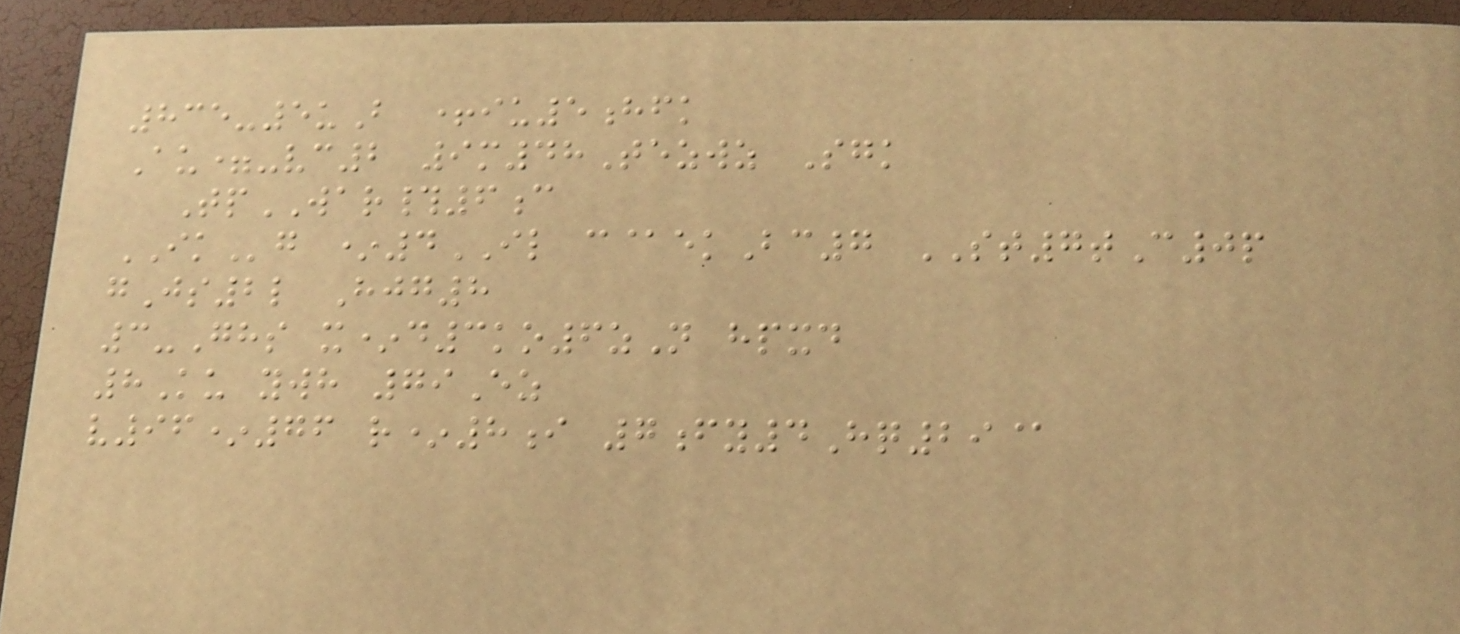835-5uB +iu5hfk
Au=-vc2 9m48Tezwz Sgk
TpWAR#6c
IKg *4IL c@ekBc7 ST7tC0p
gJs2l Hjg8
3-Ghs x*d3ko6zN hpxd
8Ku ywh 79Ez
v96*76 r*8i 7fy4Hq29@
